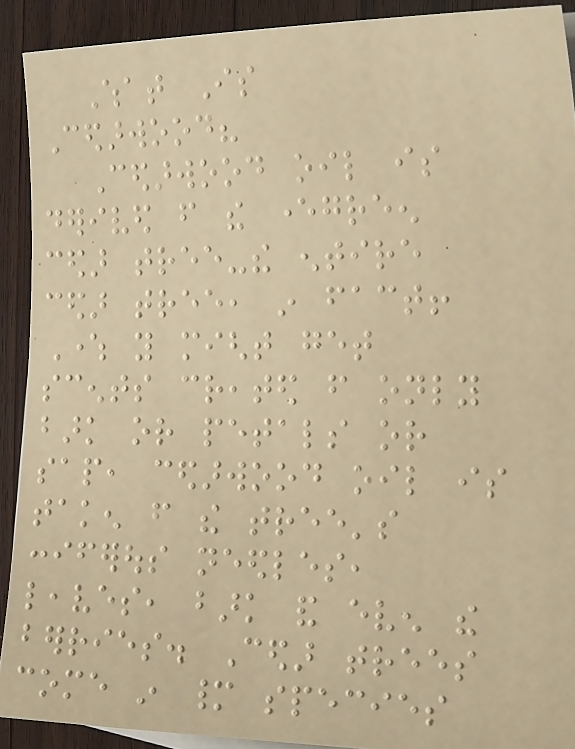What Is
Cedarwood?
Cedarwood oil is
derived from the evergreen
cedar tree-the entire
cedar tree, in fact!
Where you might get
scents created from only
bark or petals or
sap, cedarwood oil is
taken from the tree's
coniferous needles,
leaves, bark and even the
berries. Cedar trees
come in many species
